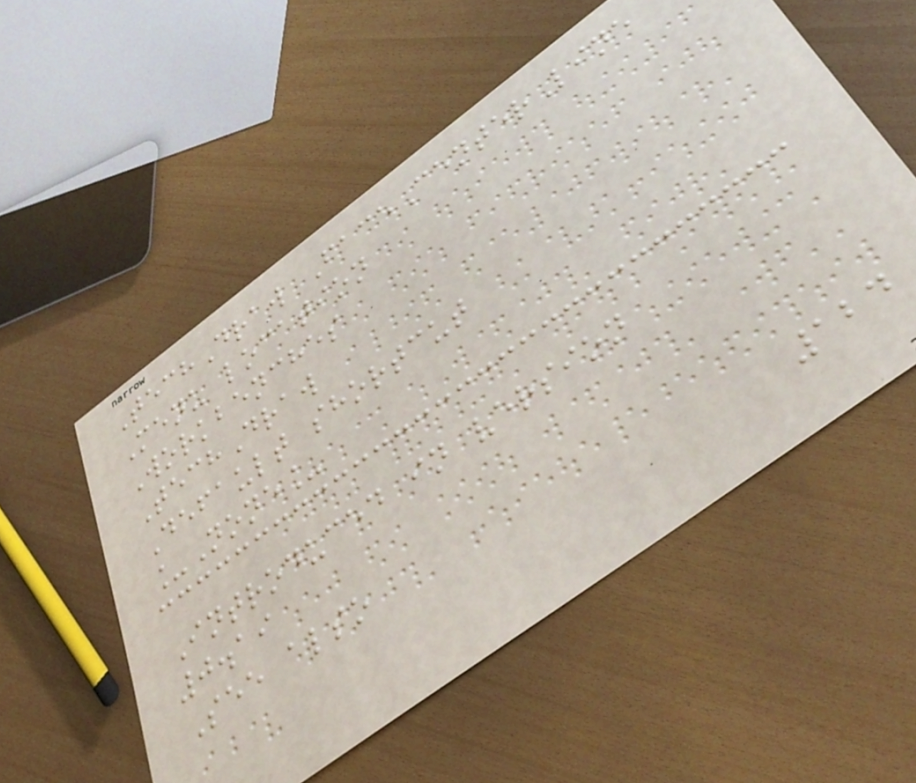TechDraw FaceCenterLine
Menu location
Workbenches
TechDraw
Default shortcut
_None_
Introduced in version
0.19
See also
124
